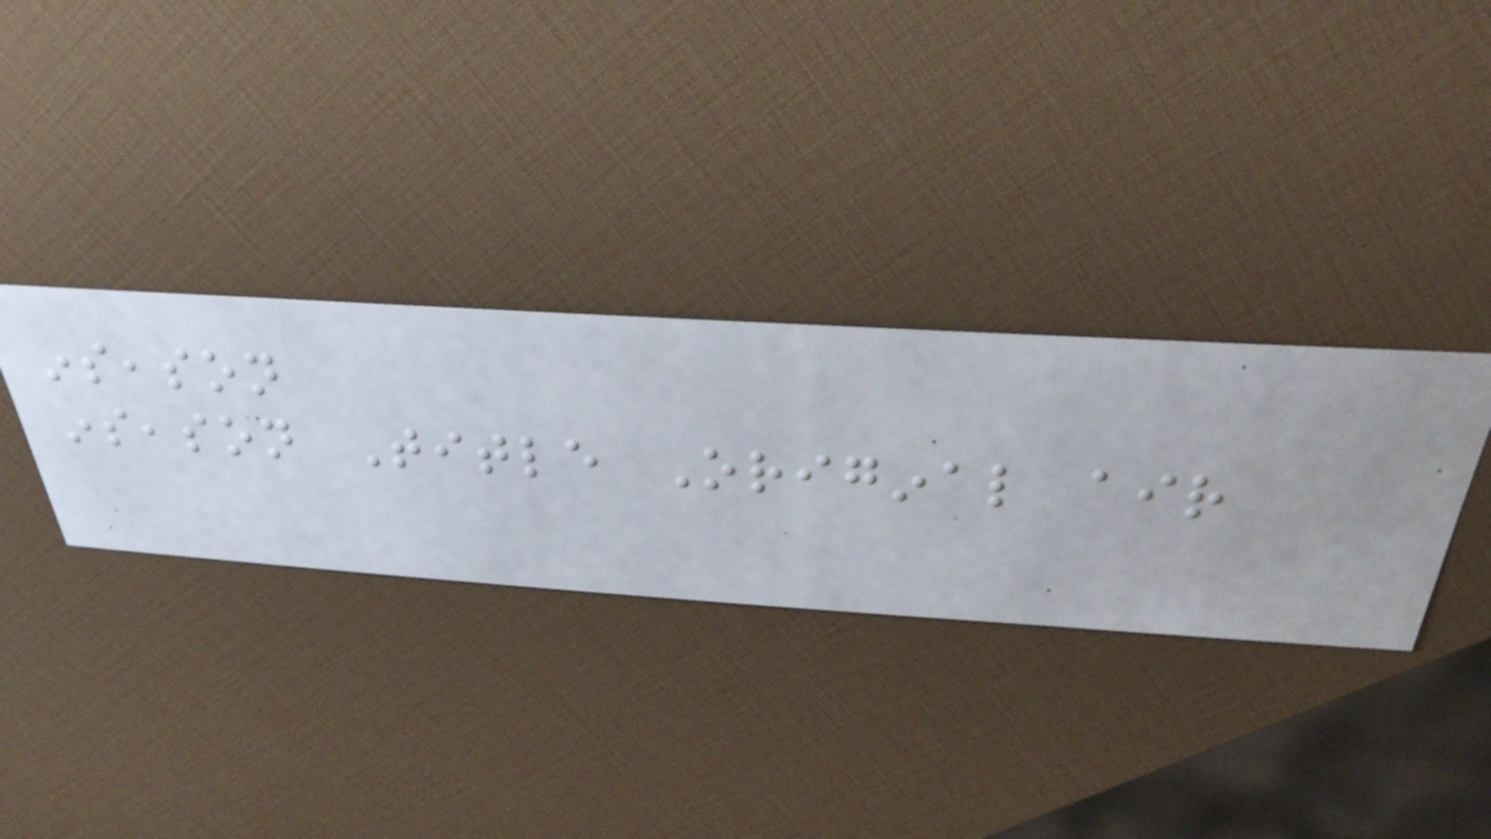inseason
inseason Title Original air
